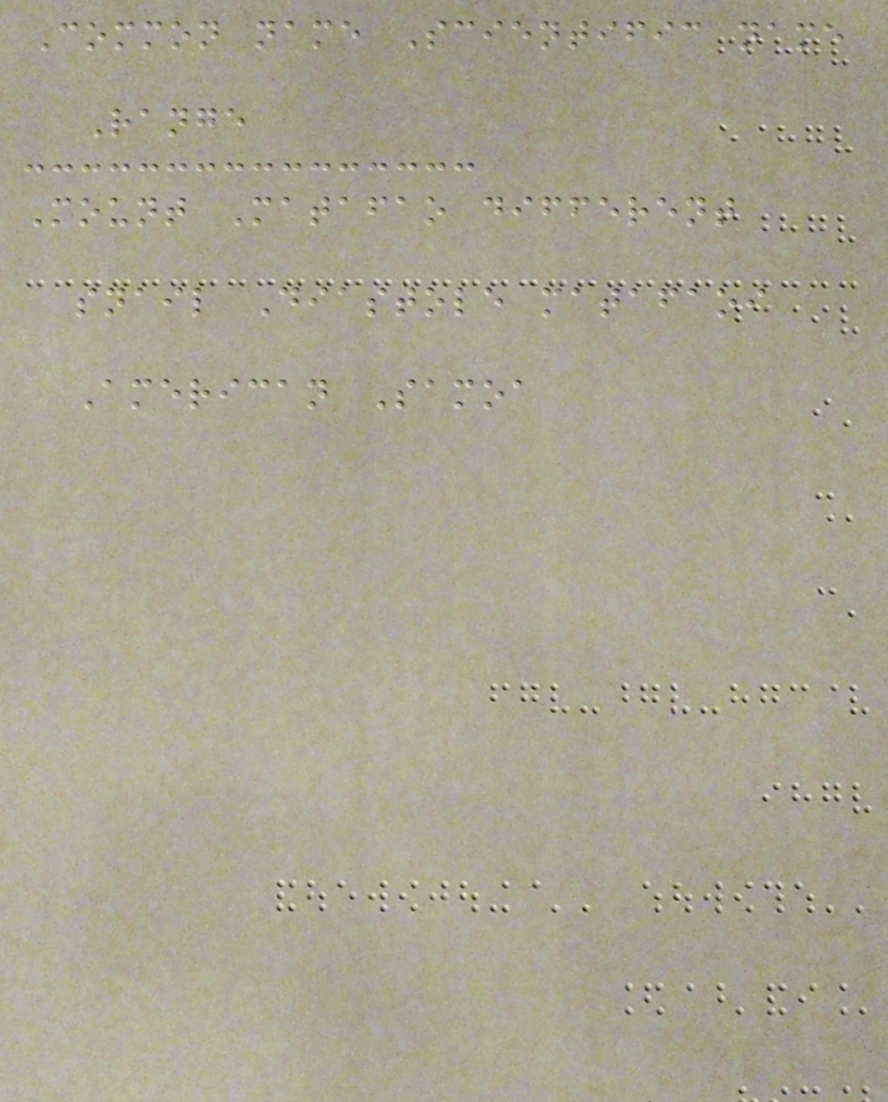Common name Scientific name
Range
Mount Matafao different
snail Diastole matafaoi
American Samoa
